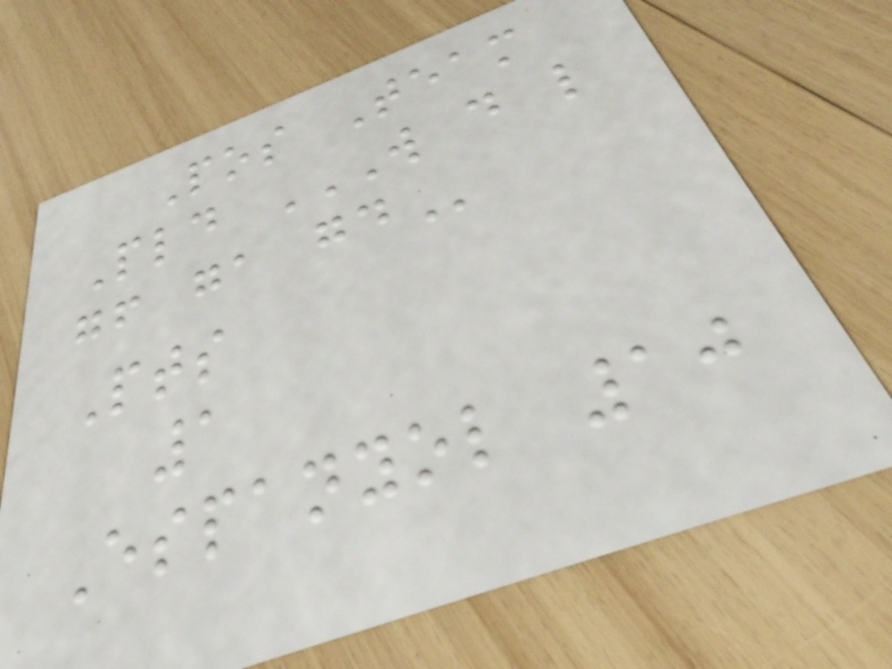Pos Team
Pld W D L
GF GA GD
Pts
1
Espanyol 10
